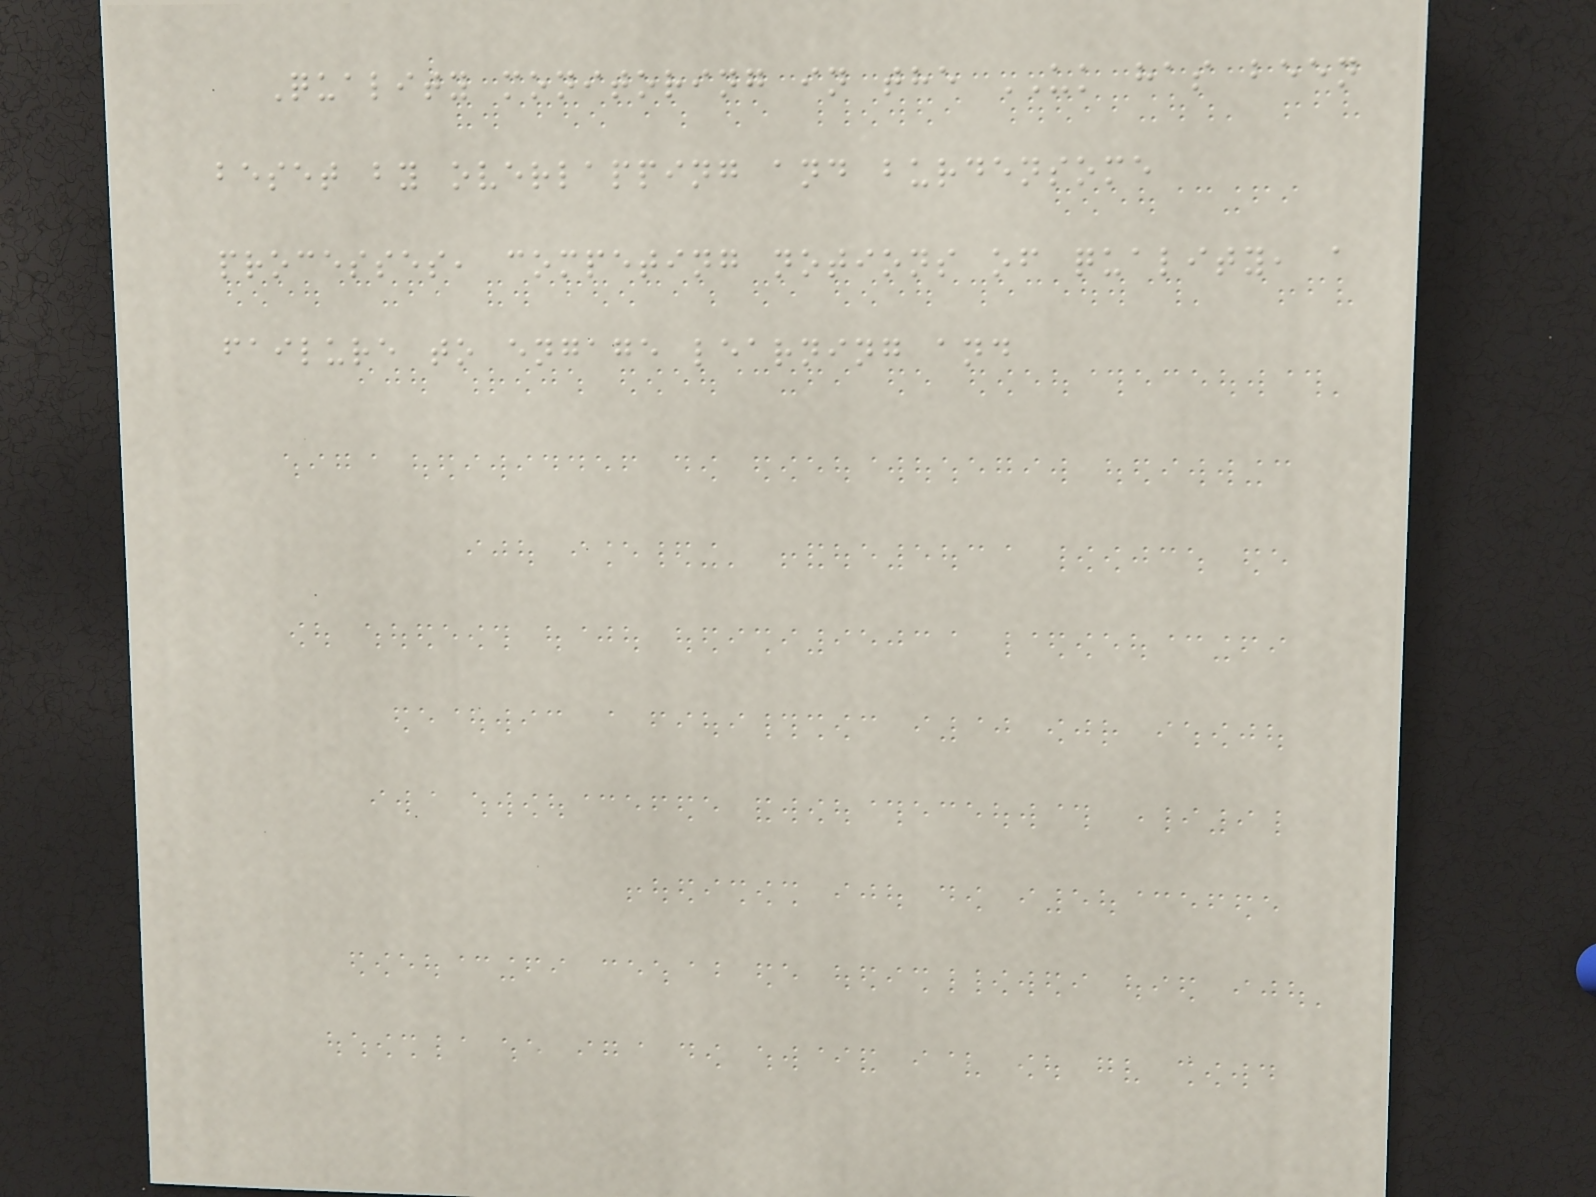Quality monitoring in the UK has been
beset by overlapping and burdensome
processes, competing notions of quality, a
failure to engage learning and
